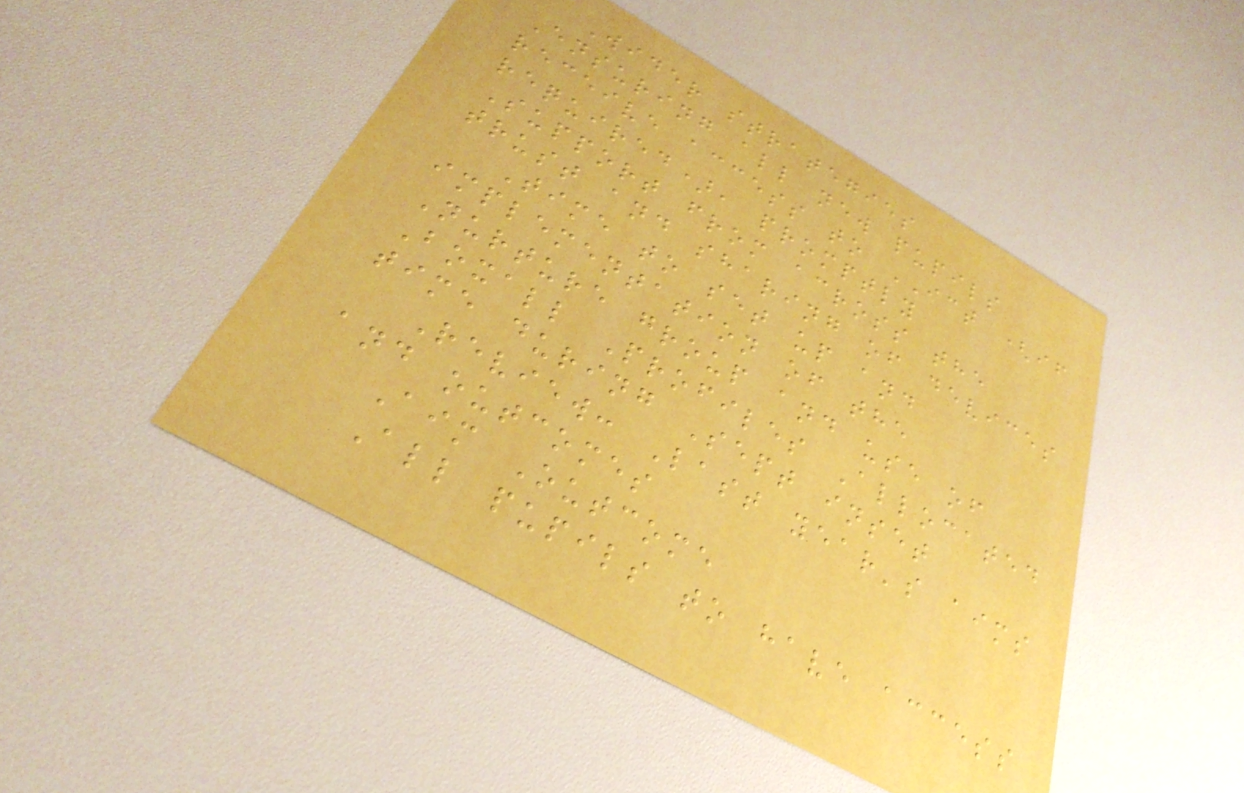Wider strategies
Ensuring all new pupils
receive access to ICT (if
required), promptly
Support from across the
trust and sharing of devices
Time to set up and
implementation of the
Nurture group and use of
Boxall Profiles Allocated
time during Sept inset
Review: Last year's aims
and outcomes
Aim Outcome
All pupils to have access
